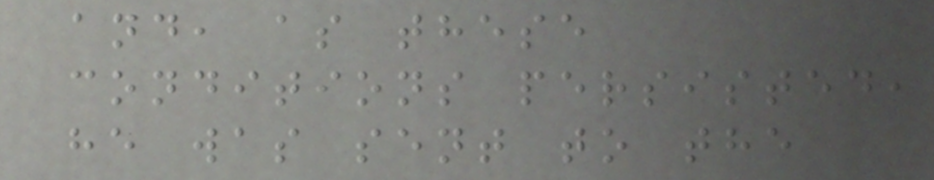and, as these
conditions persisted,
he was sent to the
